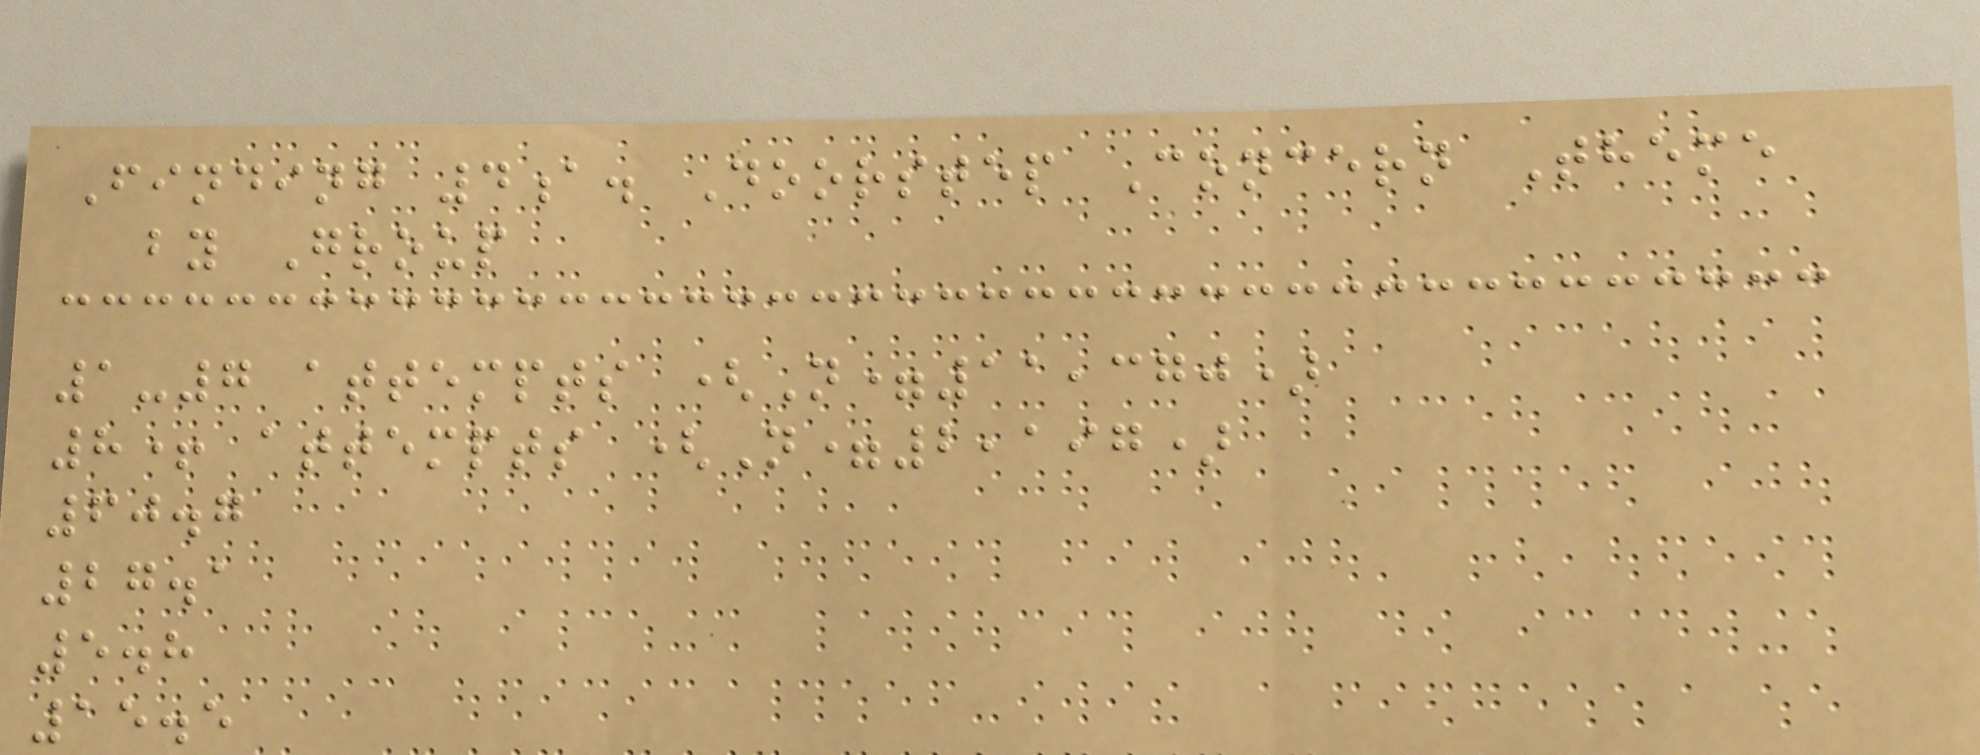Finding 4a. Doorstep Concern Theme
by Group
1-7 attempts (N=11,370)
8+ attempts (N=2,197)
60.7
27.1
5.8
15.5
